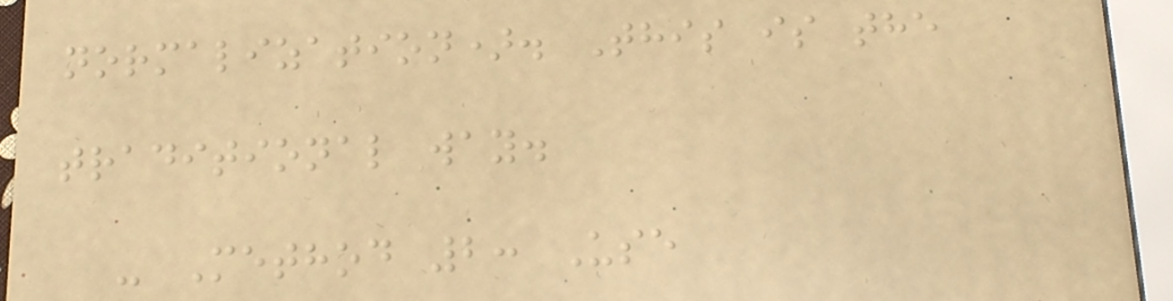normalization). This is the
traditional way.
- Method 2: Use
